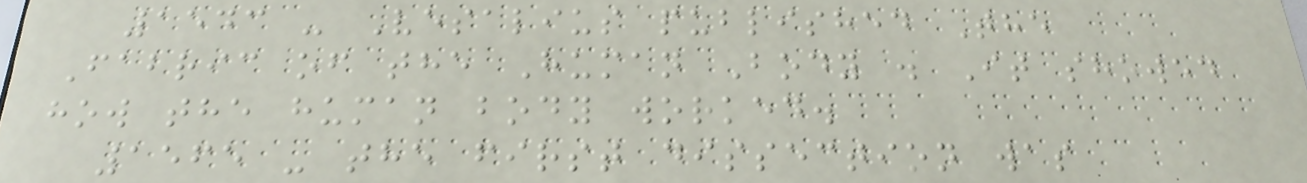1543 - Vesalius published The
Fabric of the Human Body . It showed
how the human body worked.
1565 - the first dissection was
